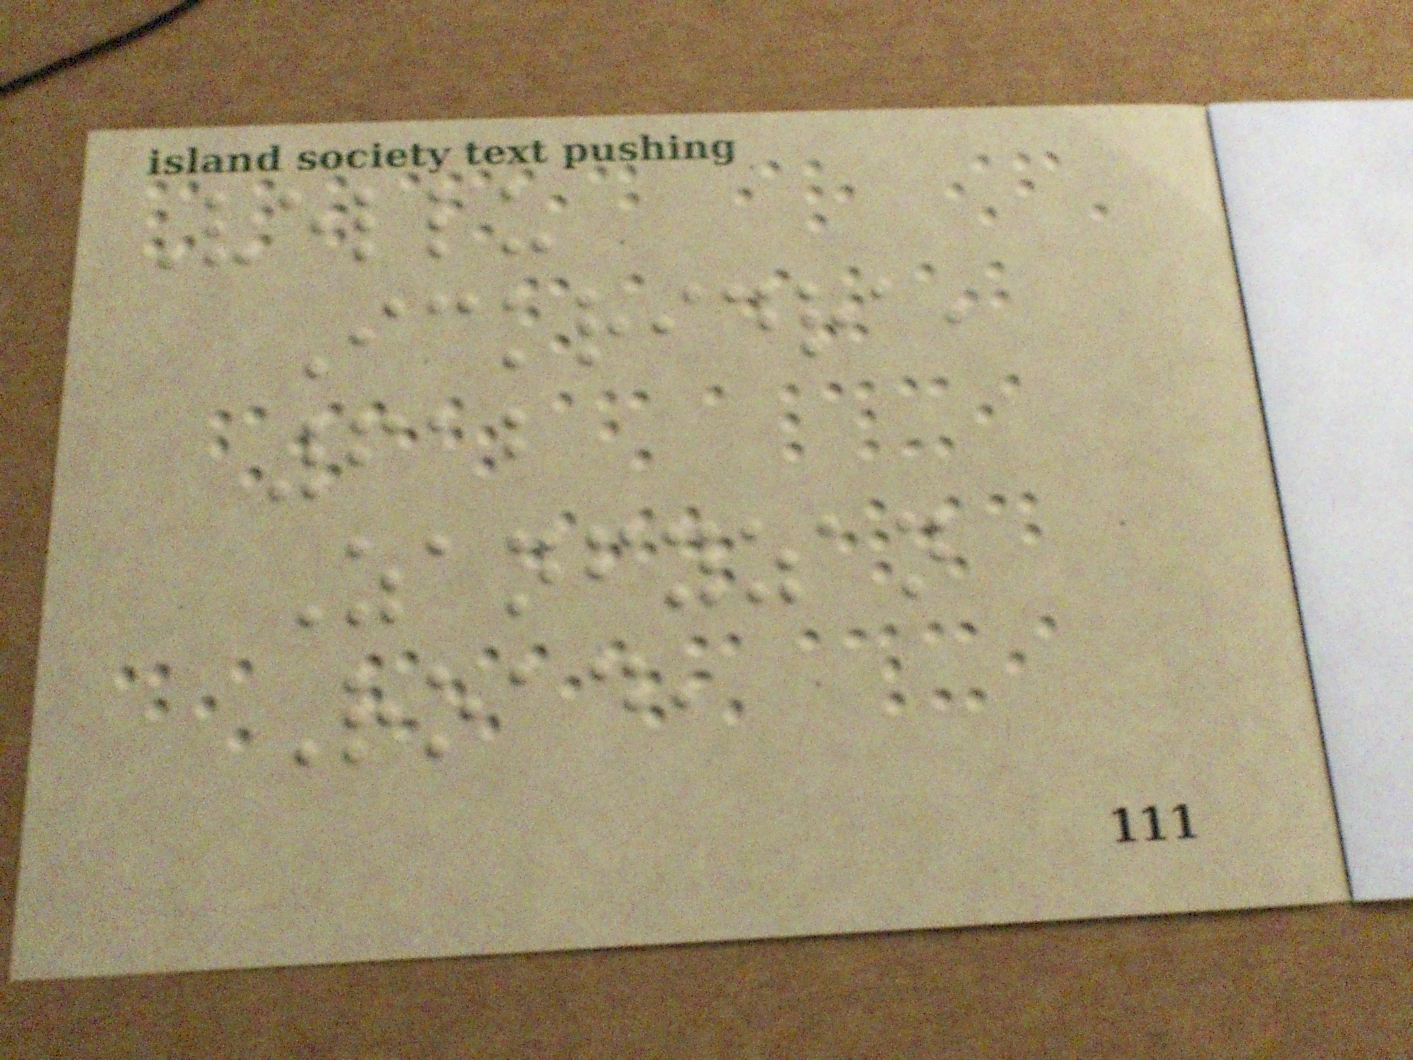Vellu
Ickridra,
612
Zanfyzan
Road,
